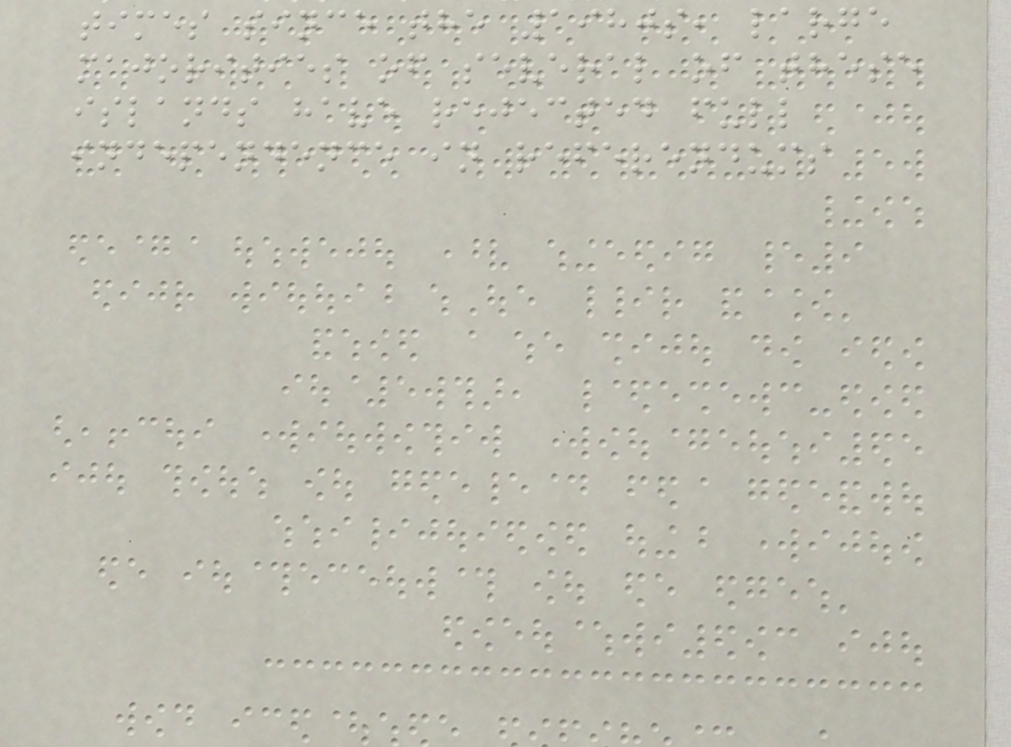times since the 1980s, large
majorities of several of these
islands have rejected full
independence in referendums
